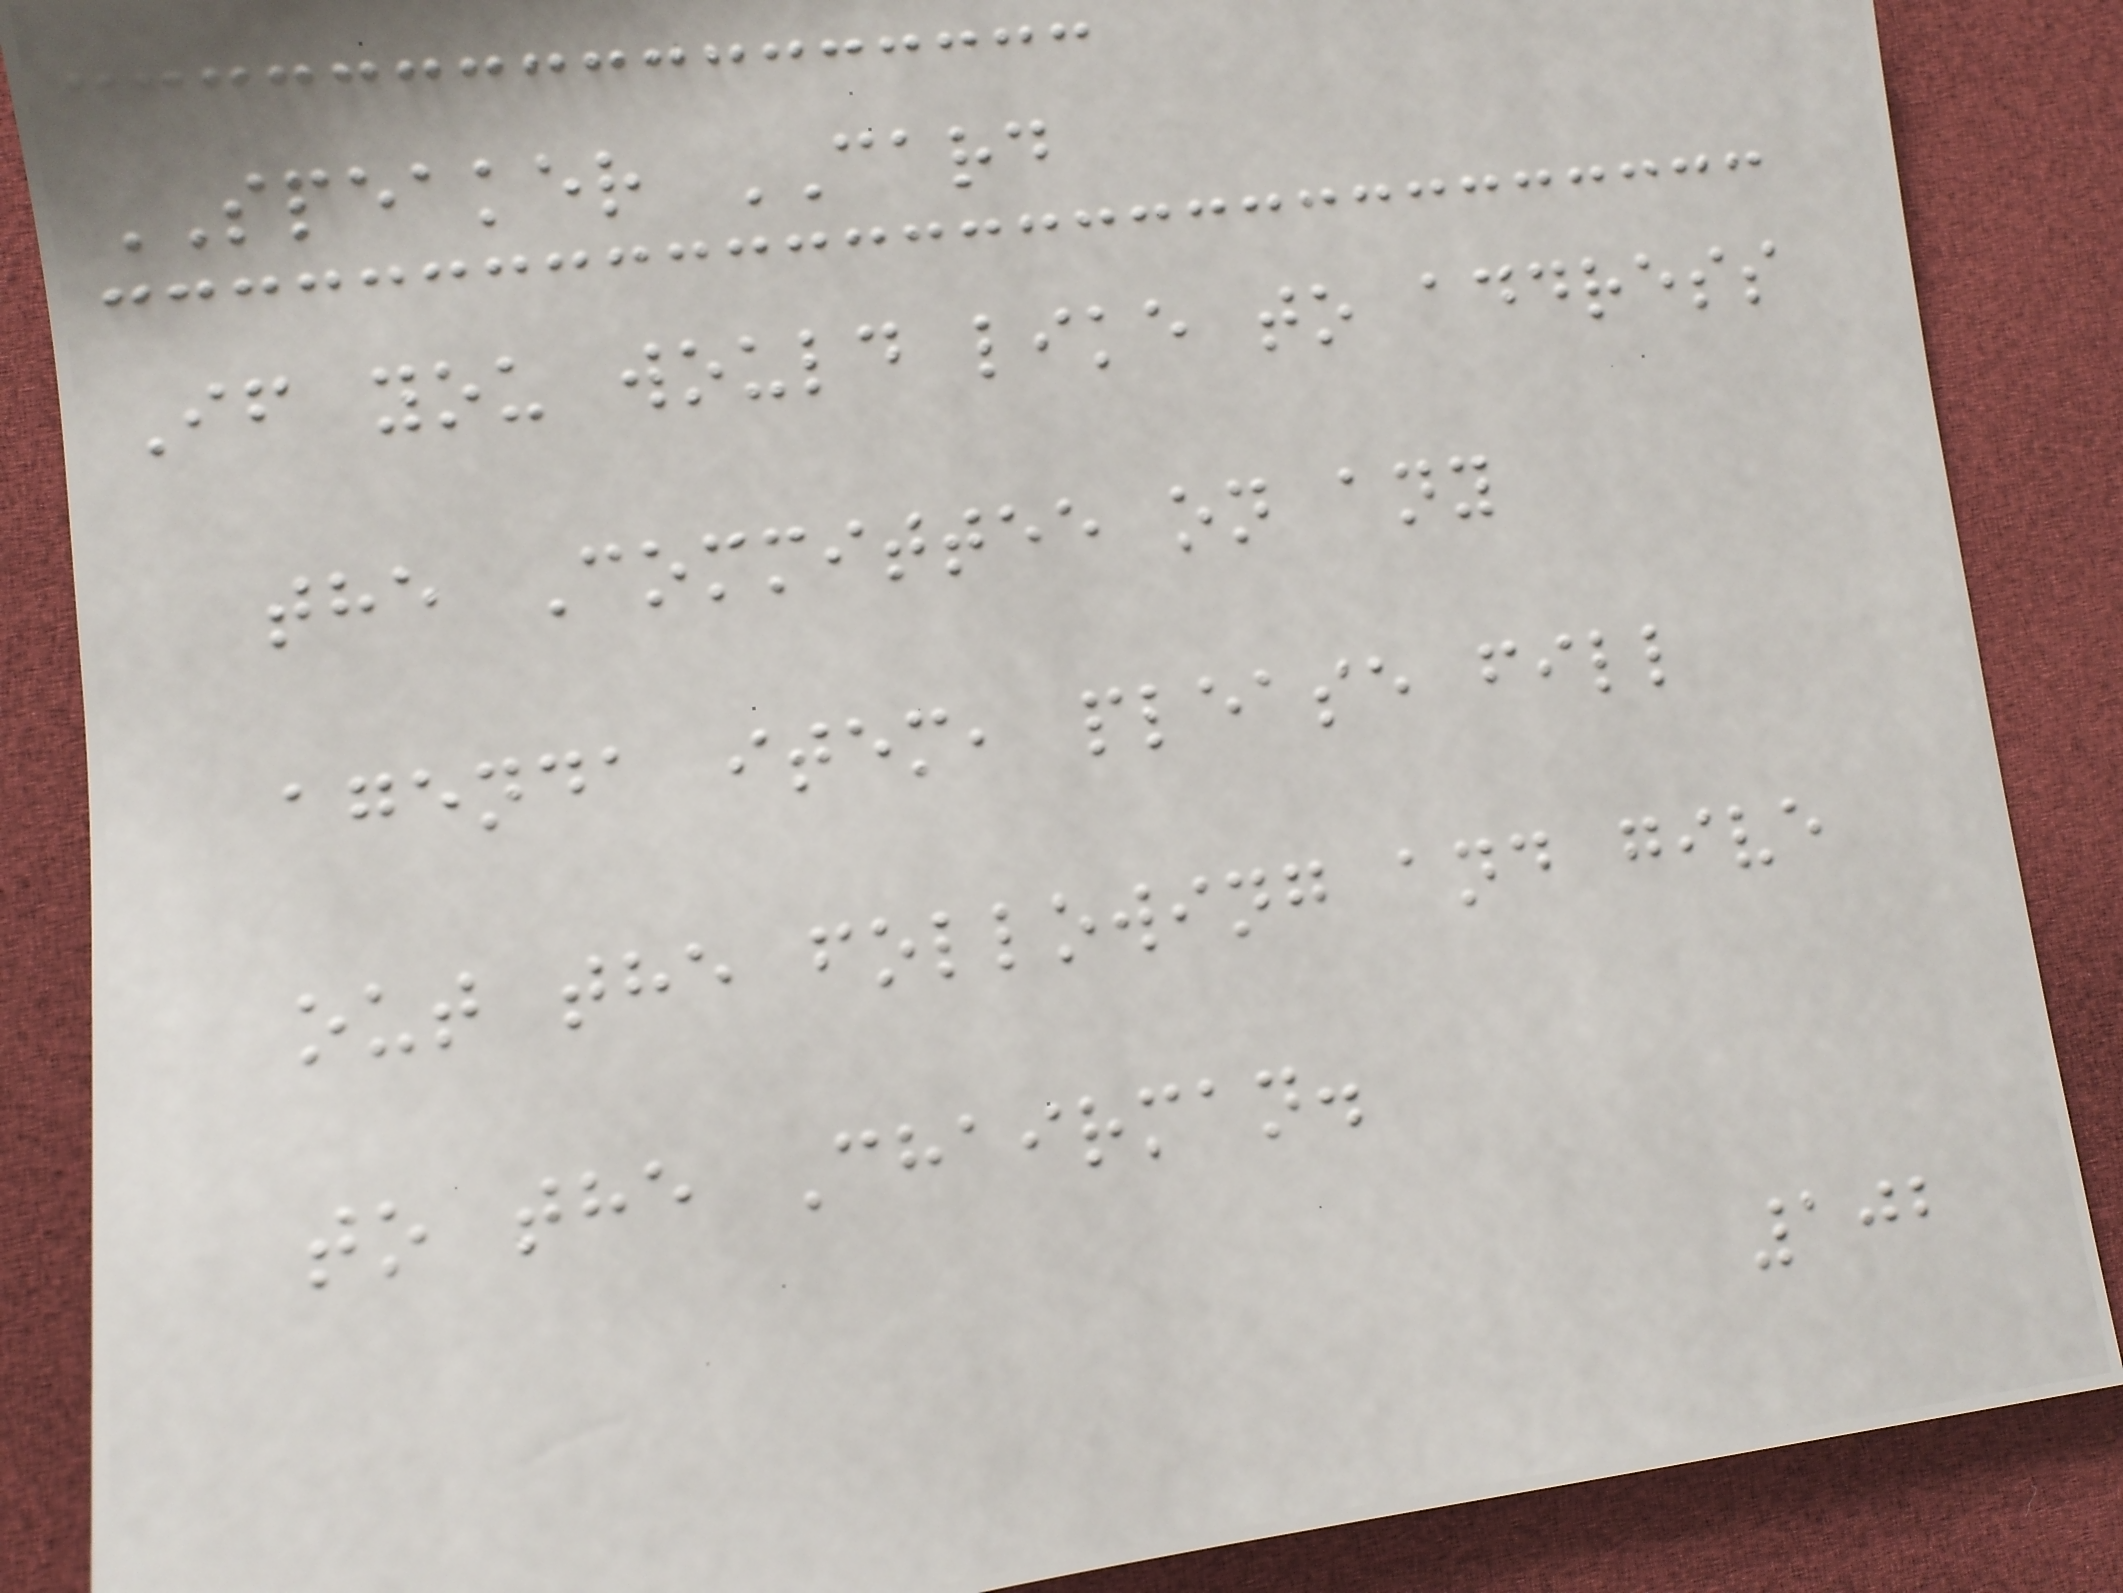SPEAKER CARD
If you would like to address
the Committee on any
agenda item, please fill
out the following and give
to the Chairman.
102
